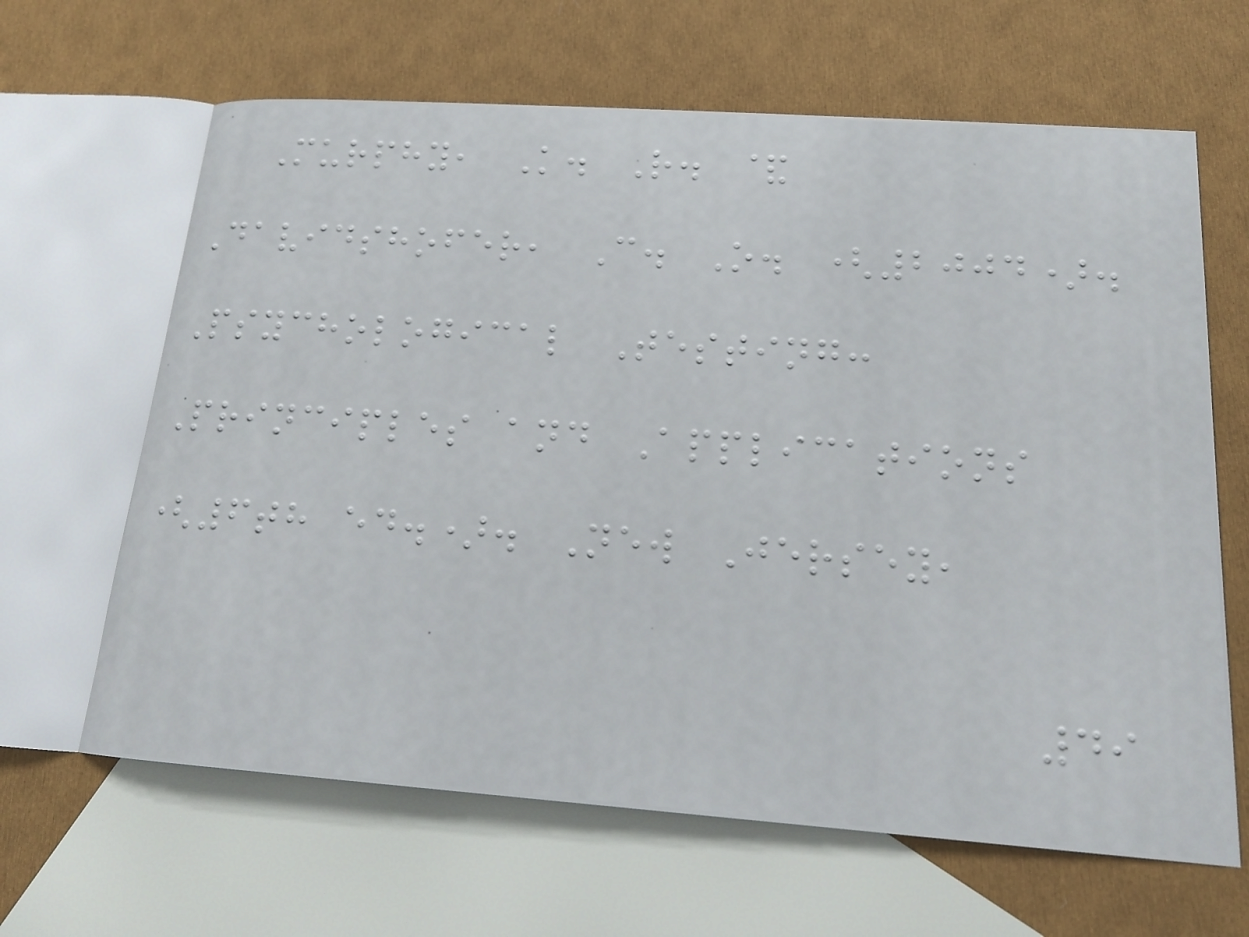Murphy, K. R. &
Davidshofer, C. O. (2004).
Psychological Testing:
Principles and Applications
(6th ed.). New Jersey,
49
